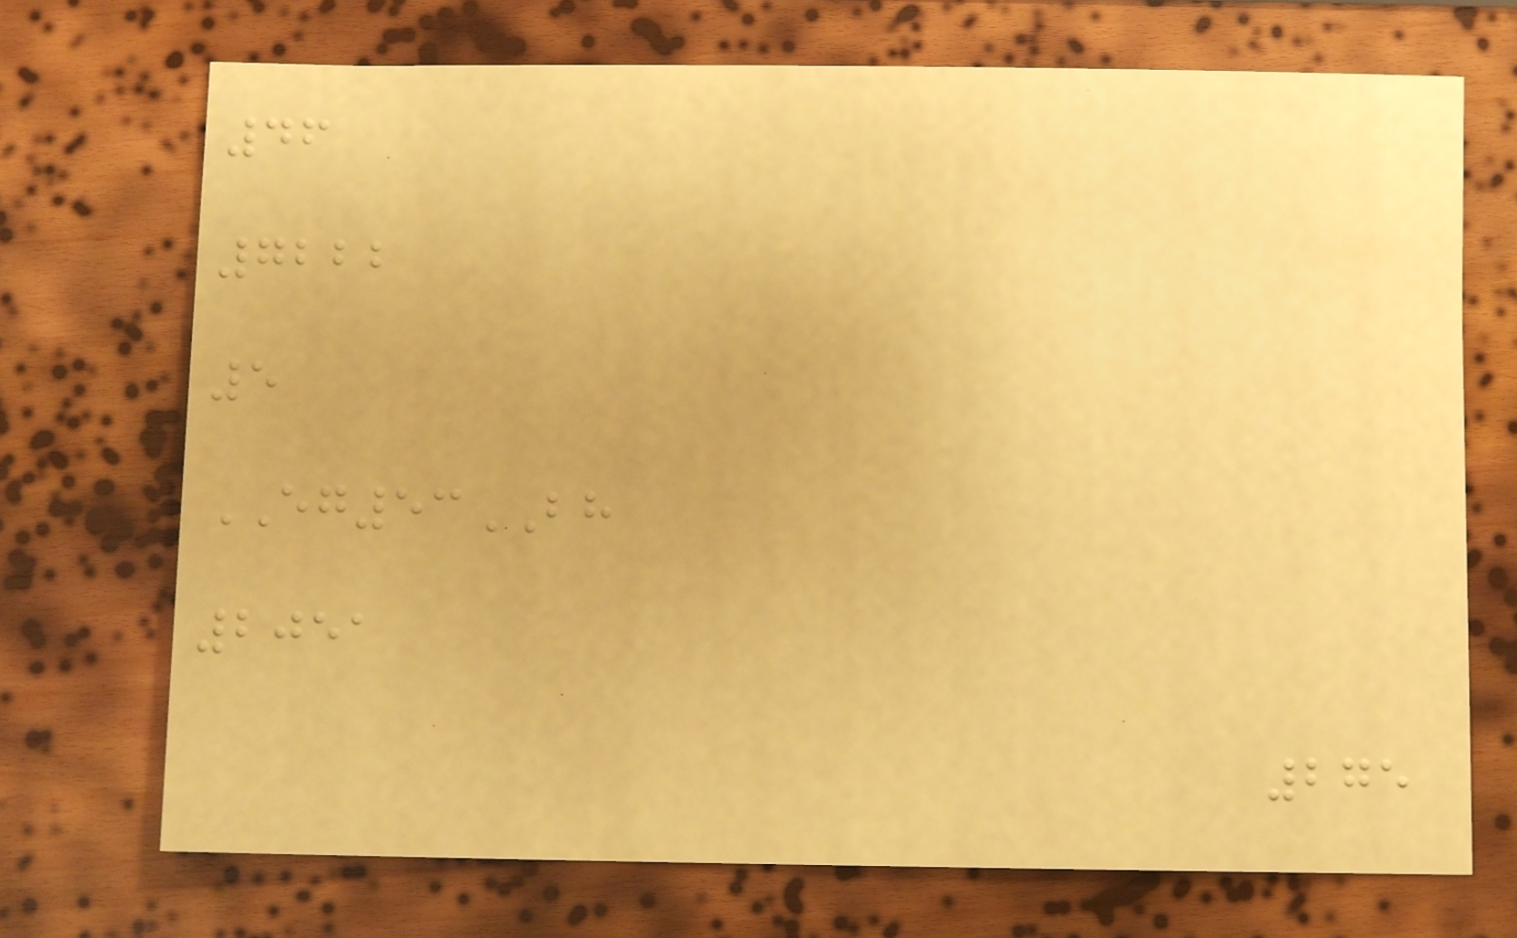46
7222
5
EG53BH
2051
275
